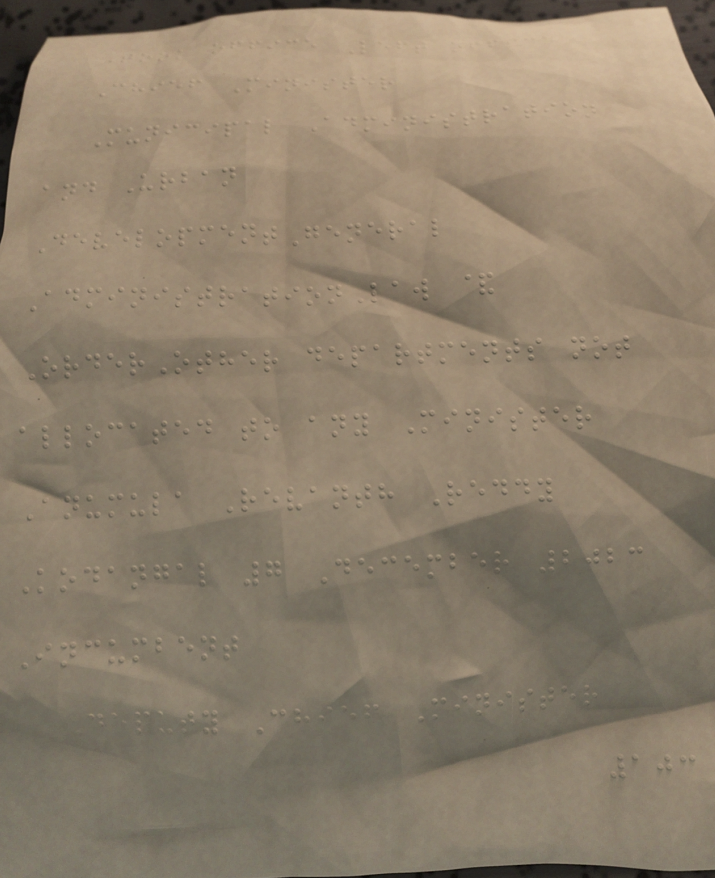Took office Left office
Chief Minister
Municipal Administration
and Urban
DevelopmentGeneral
AdministrationLaw &
OrderOther departments not
allocated to any Minister
Anumula Revanth Reddy
Kodangal 7 December 2023
Incumbent
Deputy Chief Minister
103
